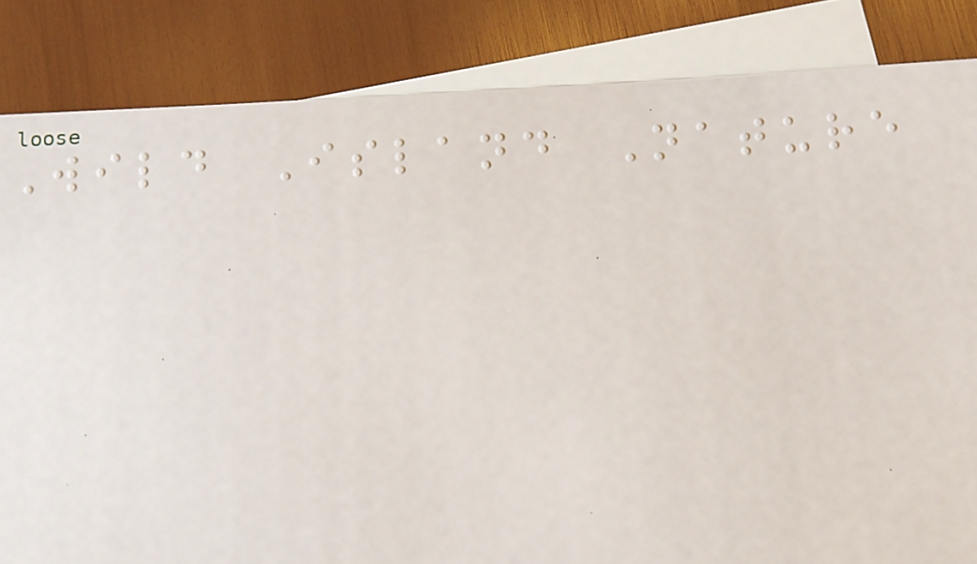Wild Island Nature
